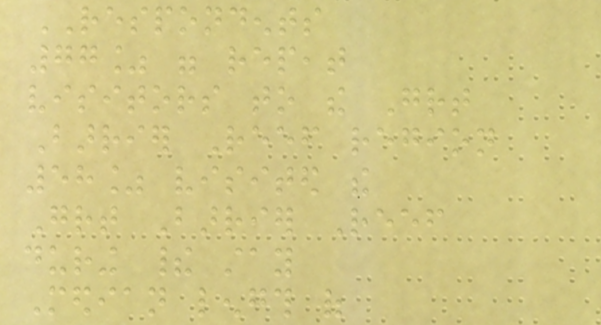RESPONDENTS
77% were repeat
visitors to the Great
Barrier Reef region
58% visited the
Great Barrier Reef
during their stay
Median length of
